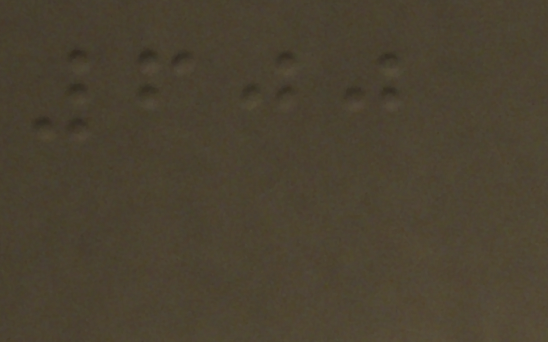600
